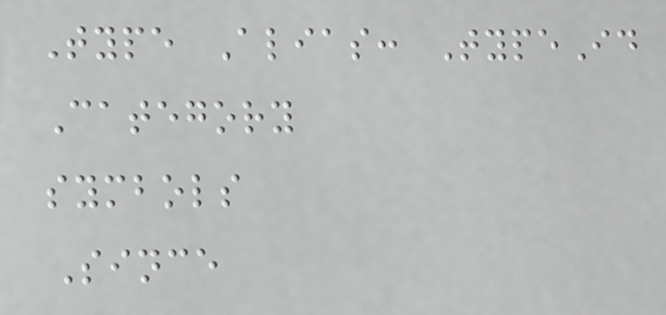Type Alias: TypeId
Category
symbols
Since
